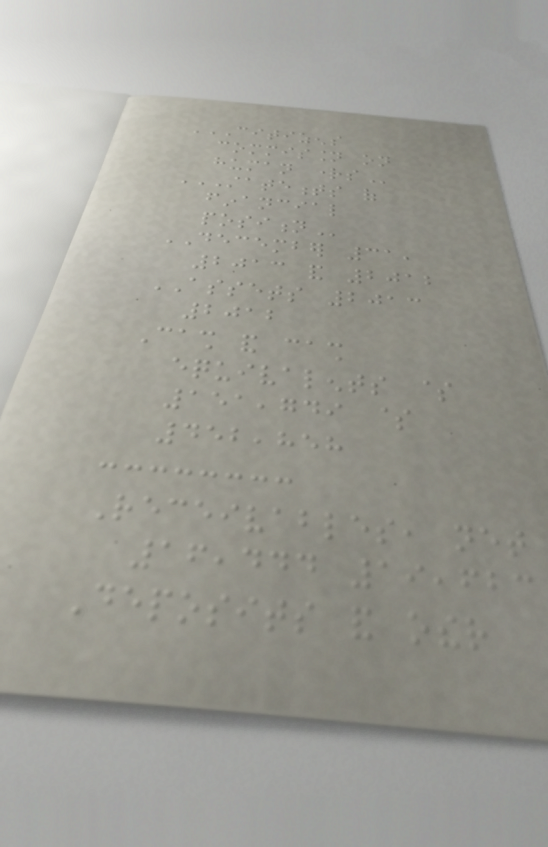CITIZENS
COMMISSION ON
HUMAN RIGHTS
STATEMENTS OF
FINANCIAL
POSITION
DECEMBER 31,
2013 and 2012
ASSETS 2013
2012
Cash and cash
equivalents $
151,749 $
452,858
Receivables, net
16,444 19,623
Deposits and other
